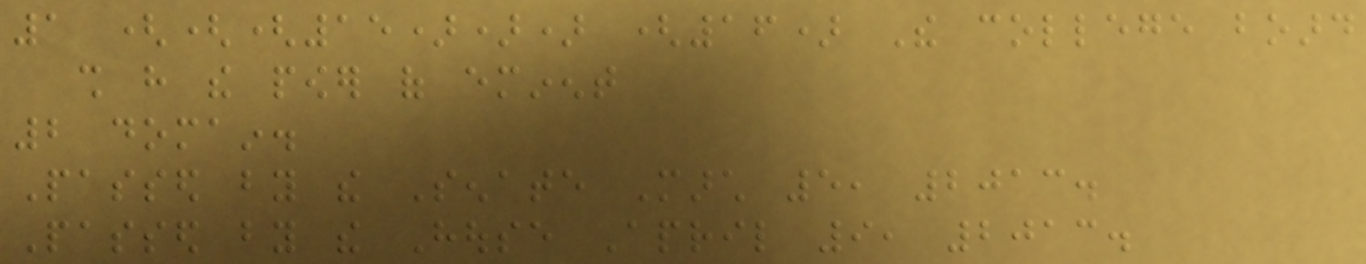1 (((15))) (16) The college board
shall have the power of eminent
2 domain.
Passed by the Senate March 5, 2013.
Passed by the House April 9, 2013.
